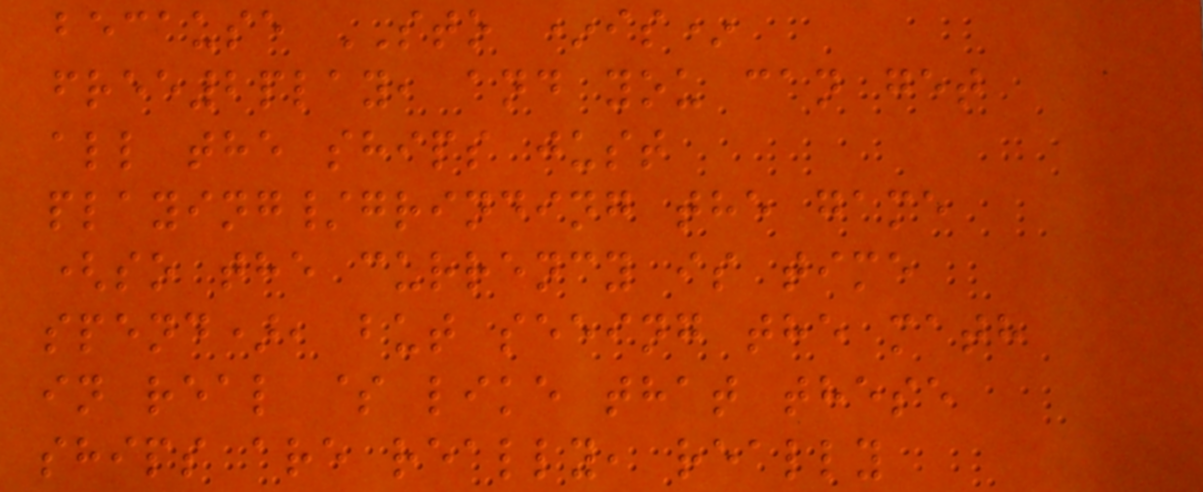because STO *is*
free2play, and you can get
all the ships just
playing/grinding the game
(so the currency is time
spend), but seeing the math
in real $ like that these
ships are really, really
